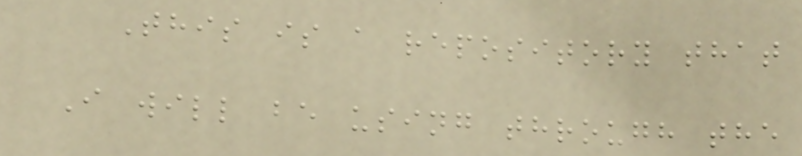This is a repository that
I will be using through the
